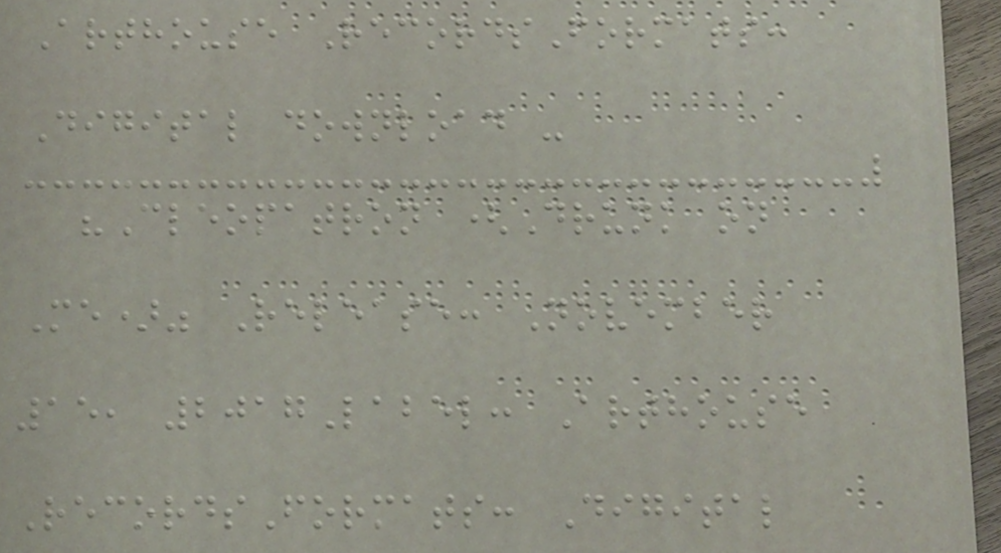Arthouse RecordsFormats:
Digital download -
"Cleopatron (Drunk on
Me)" Release: November
15, 2017Label: Arthouse
RecordsFormats: Digital
